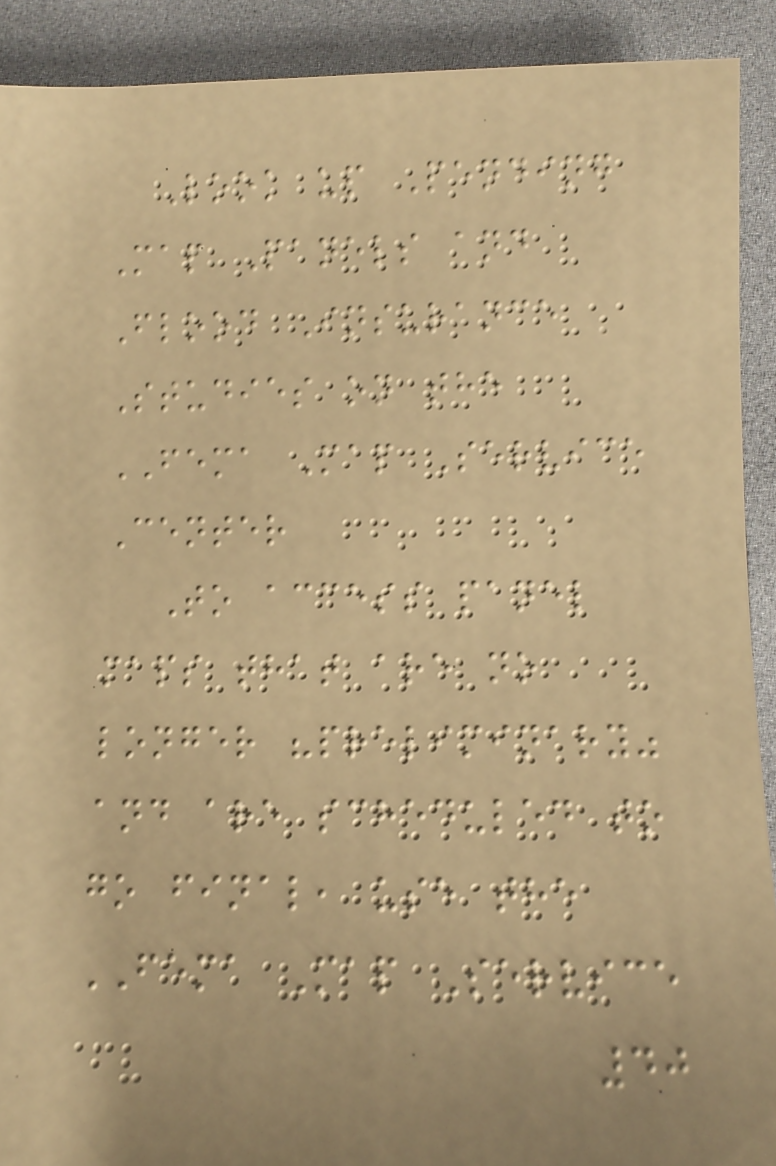Look up Pending
Map Panels and
Flood Insurance
Studies on the
FEMA Map Service
Center
To access panel
maps that are no
longer "preliminary"
and are scheduled to
go final, use the
FEMA Map Service
40
